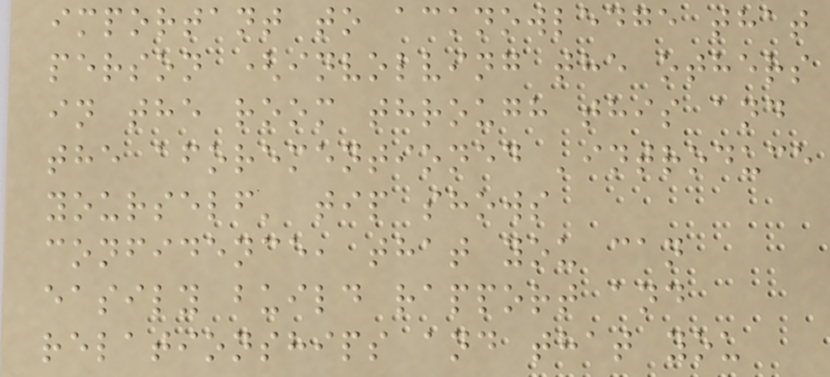important to acknowledge that
person (involving the others
in the room through this and
the aforementioned 'introduce
yourself' tip shows
confidence, that you can
easily build rapport and
relationships and that you
